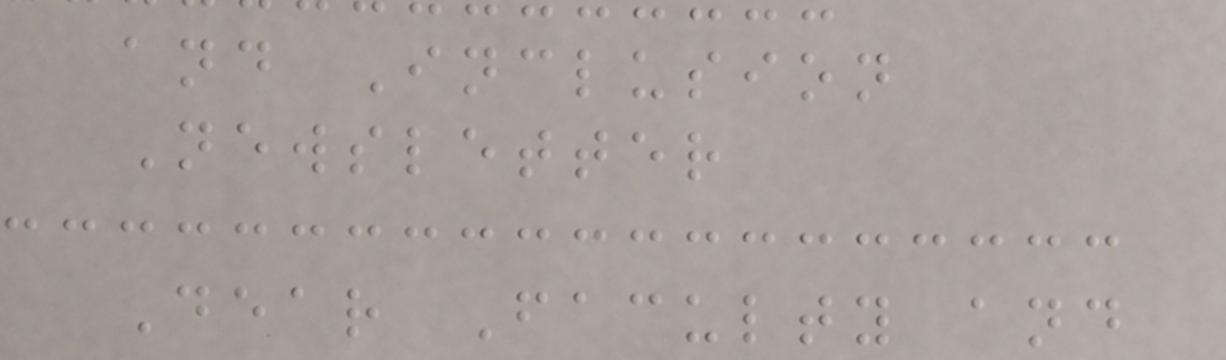and Inclusion
Newsletter
Dear Faculty and
